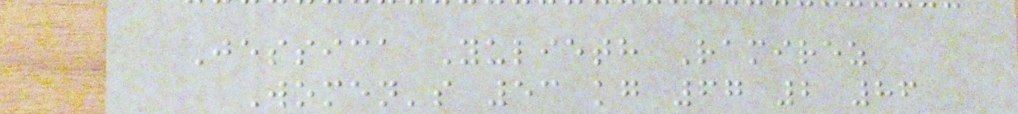Jessica Yulieth Ramirez
Women's 53 kg 67 2 86
